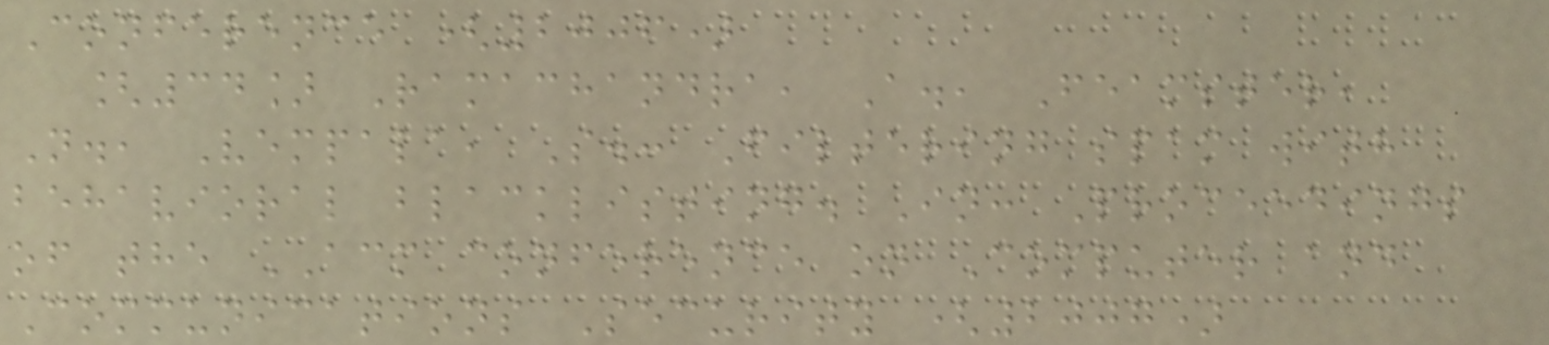Conference (2006)
[34] Ramachandra, A., Feamster,
N., Vempala, S.: Filtering spam with
behavioral blacklisting. In: Proceedings
of the ACM conference on Computer and
Communications Security (2007)
